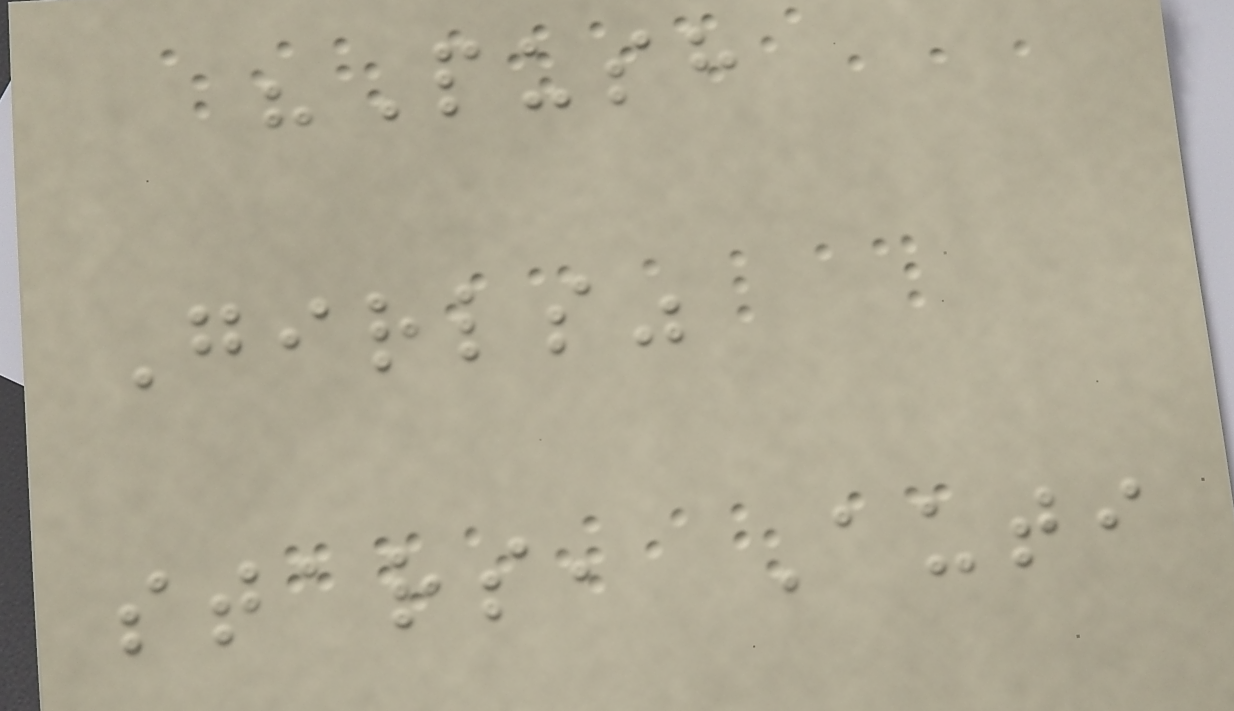"Push
Girls"
stars, Auti
